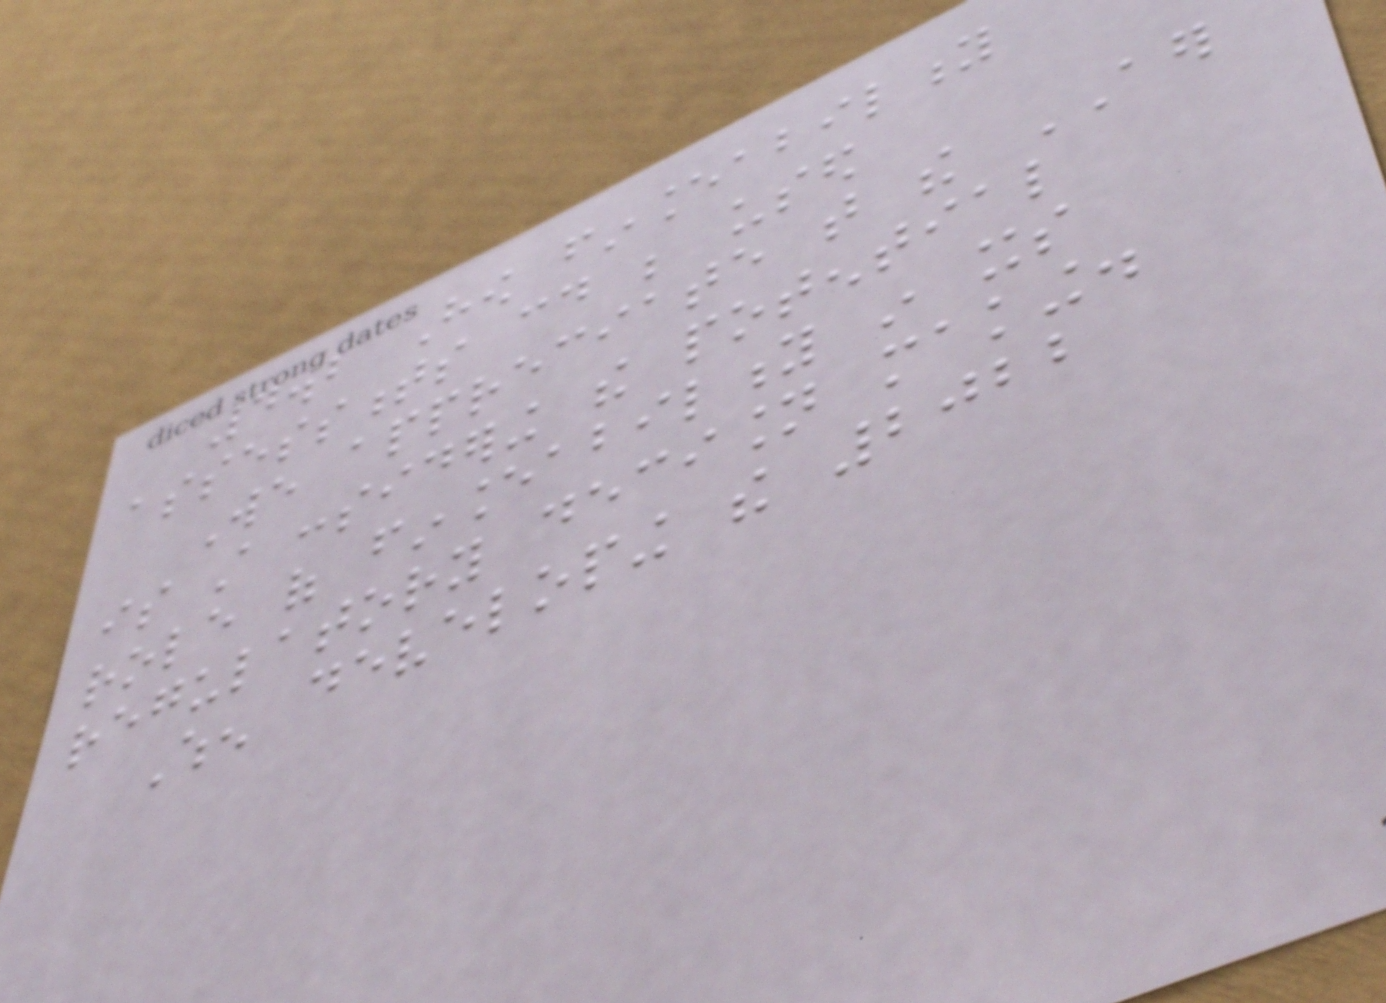4.2 How financeability
assessments could be used
We appreciate that the AER
is still considering the potential
role of financeability in its
regulatory decision making.
When developing the 2022
